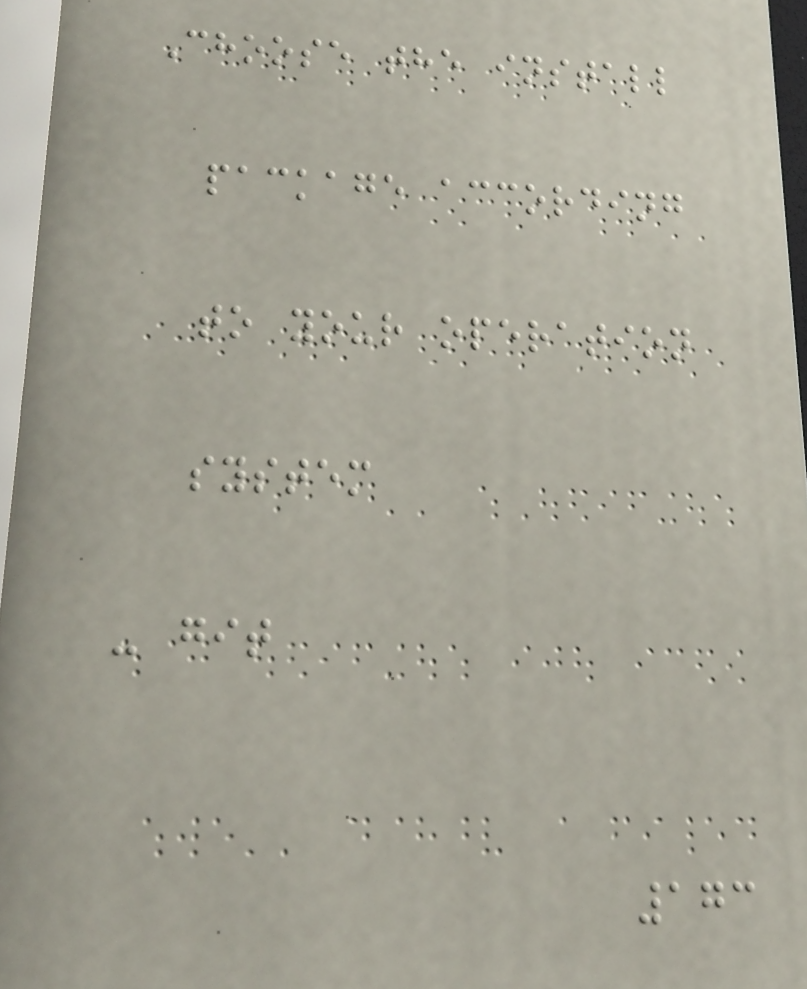Choose the install
package according
to your operation
system
- git
173
